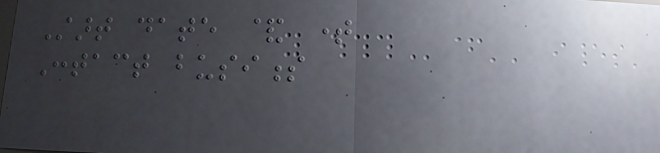Start date & time
Contact business
